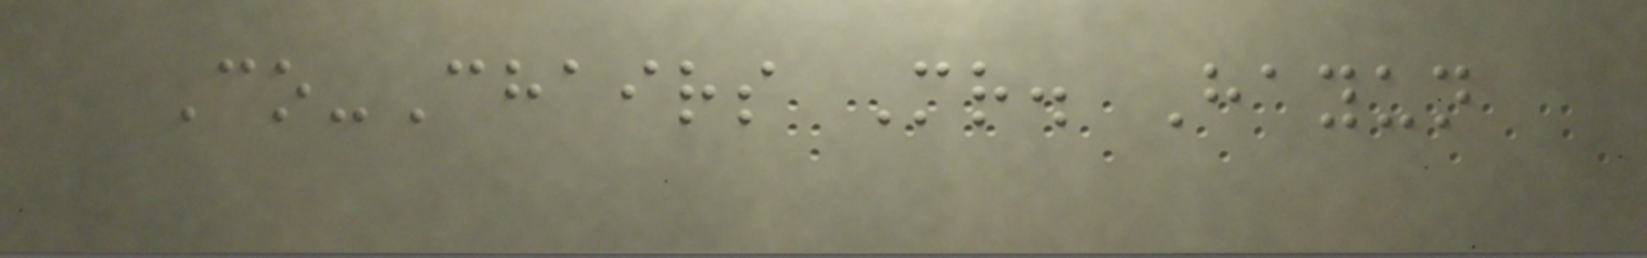Co-Chairs Mr. Hayun
